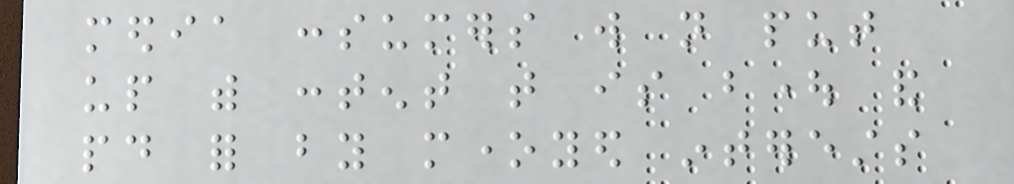media consumers will not put
up with content that is bought and
paid for by moneyed interests
